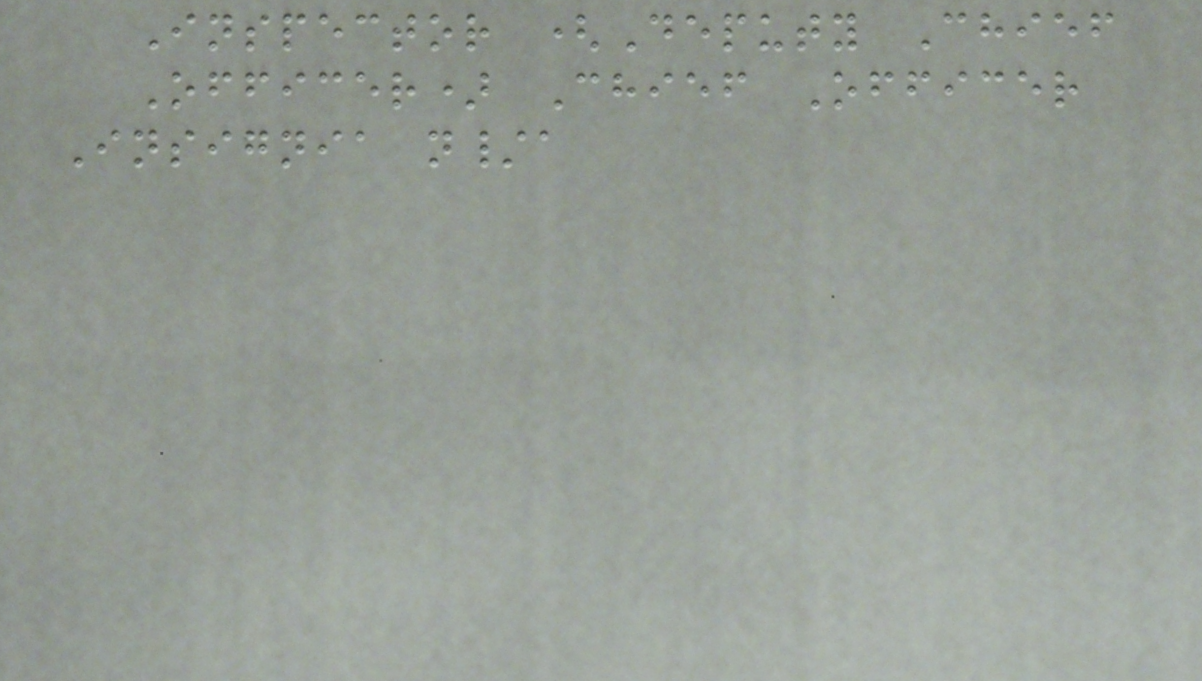Inspector (Deputy Chief
Officer) Chief Officer
Insignia n/a
